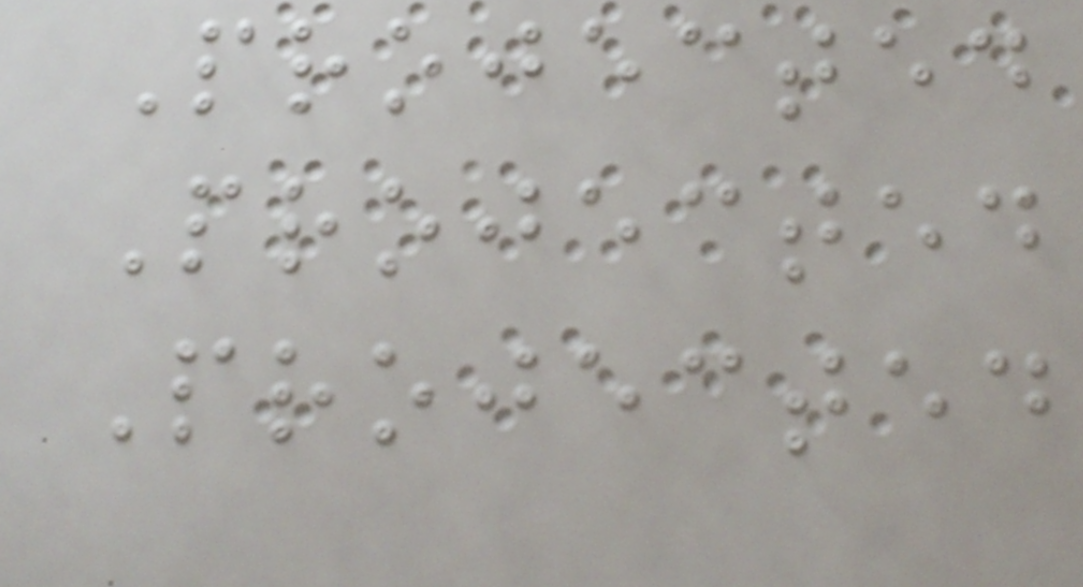Projected
Projected
Projected
